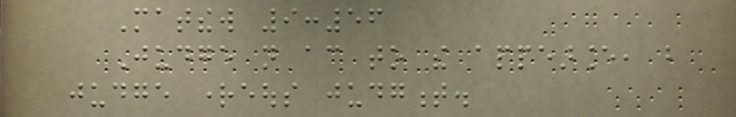Matthew 9:56
Judge not according to the appearance, but
judge righteous judgment.
